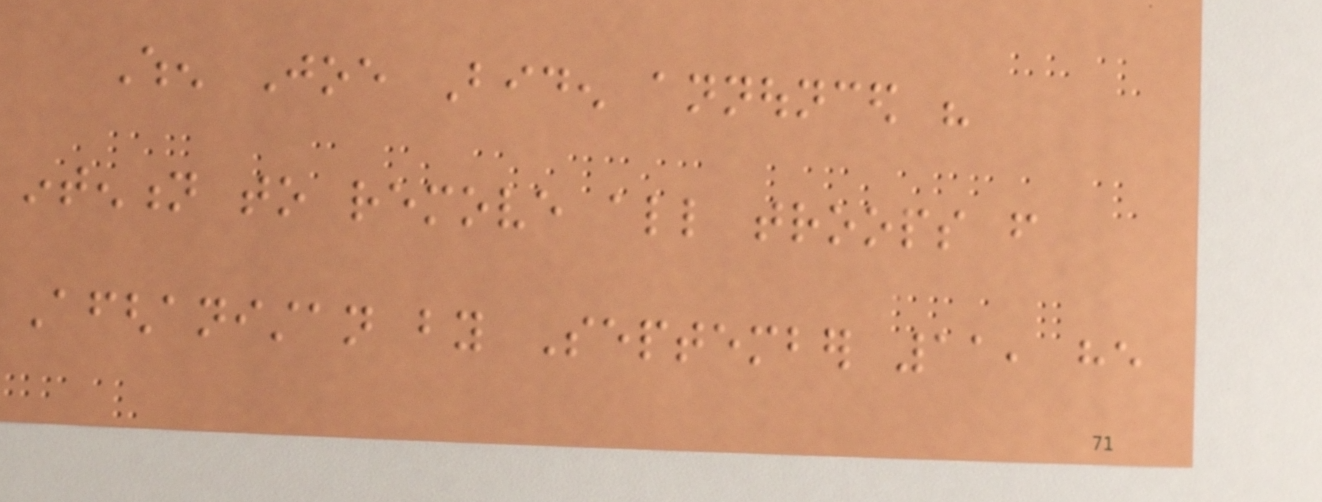When Joe Biden announced his
intention to remove all troops from
Afghanistan by September 11, he
